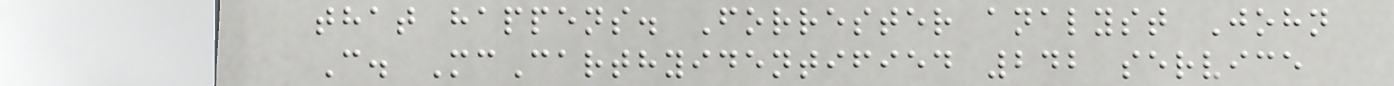that happens. Forrester analyst John
C. McCarthyidentified 242 service
